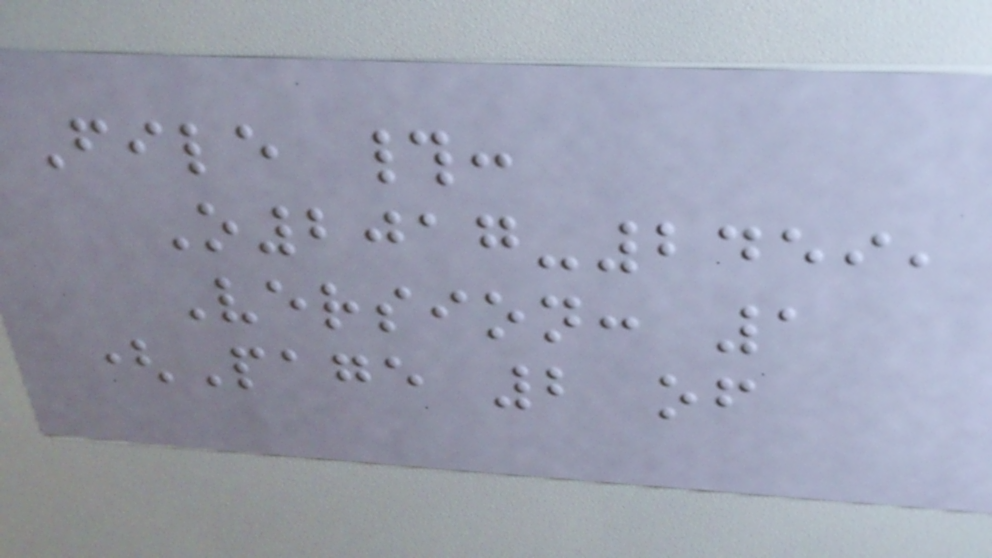File #:
O2017-2459,
Version: 1
(Page 2 of
